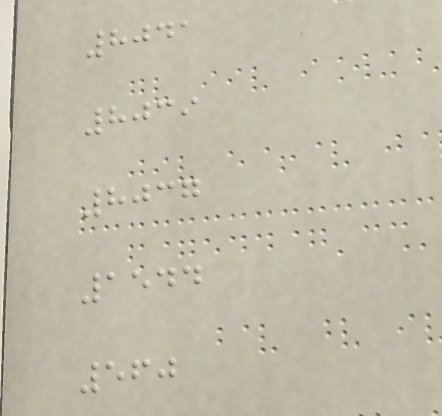8041
8039
8037
1544
560
